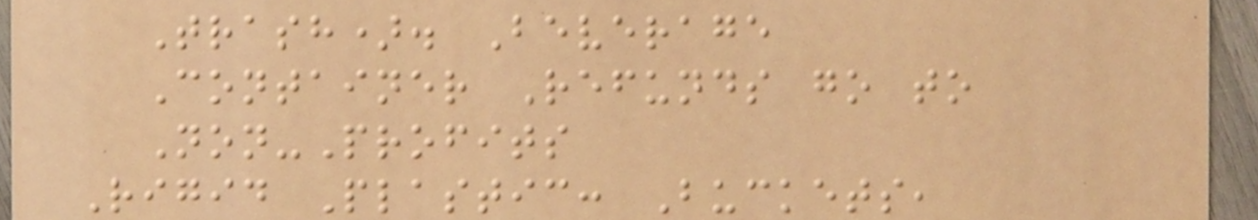Trash). Beverage
Container Refunds go to
Non-Profits
Rigid Plastic: Buckets,
